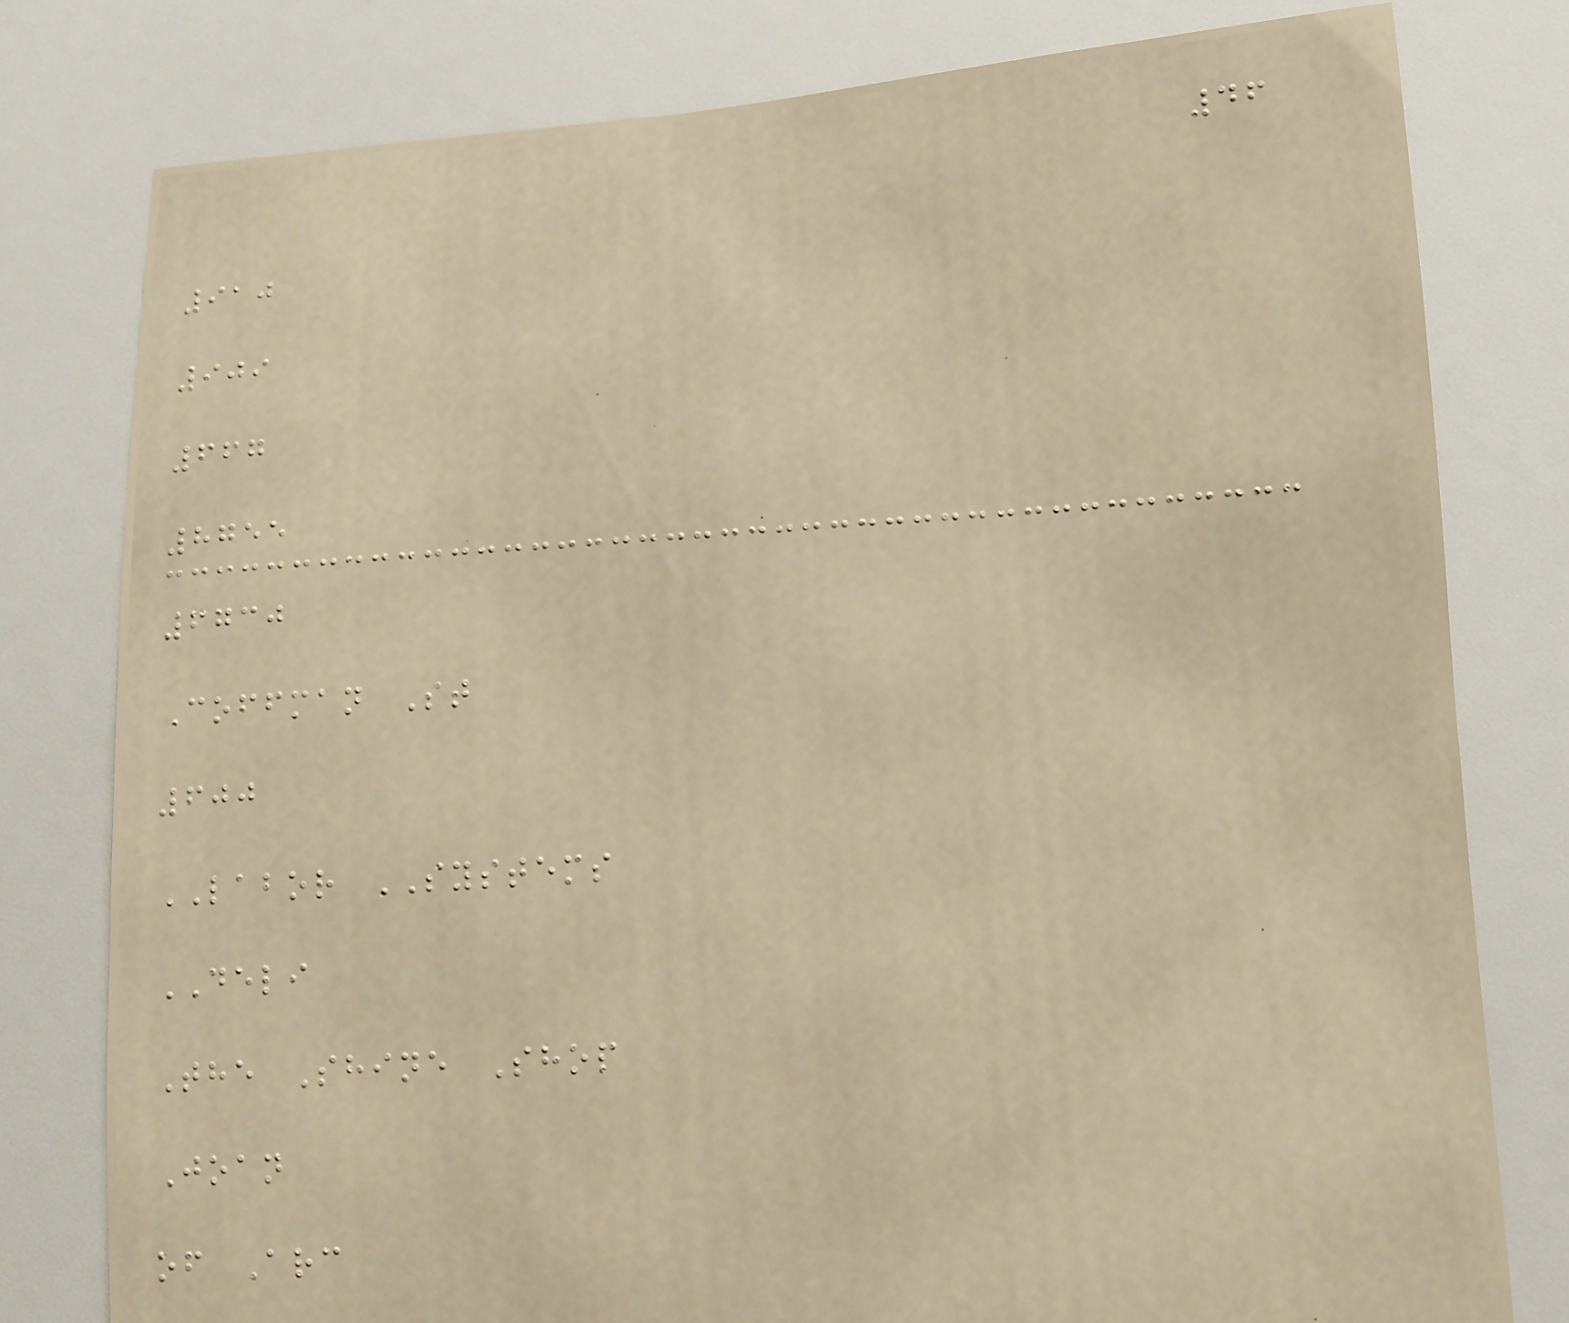46
910
909
667
8755
6730
Coffman St
600
LABOR SYSTEMS
DELI
The Shine Shop
Joan
of Arc
